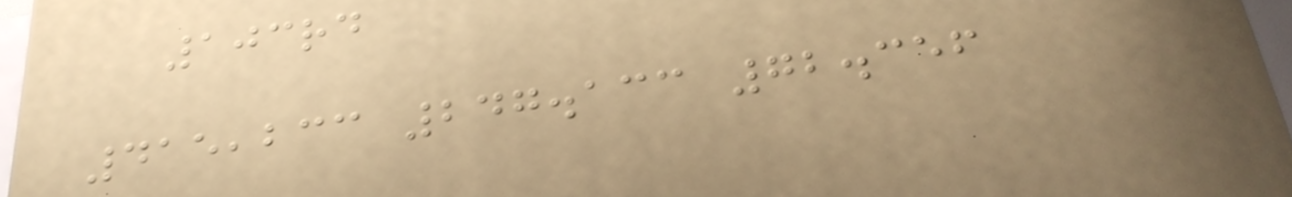103rd
415,233 247.133 72.356
